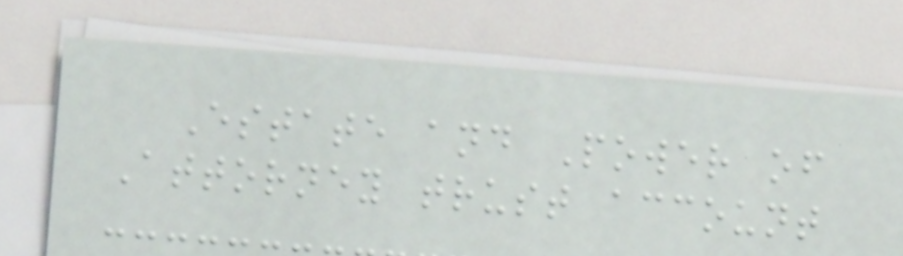Estate and Power of
Attorney trust account
